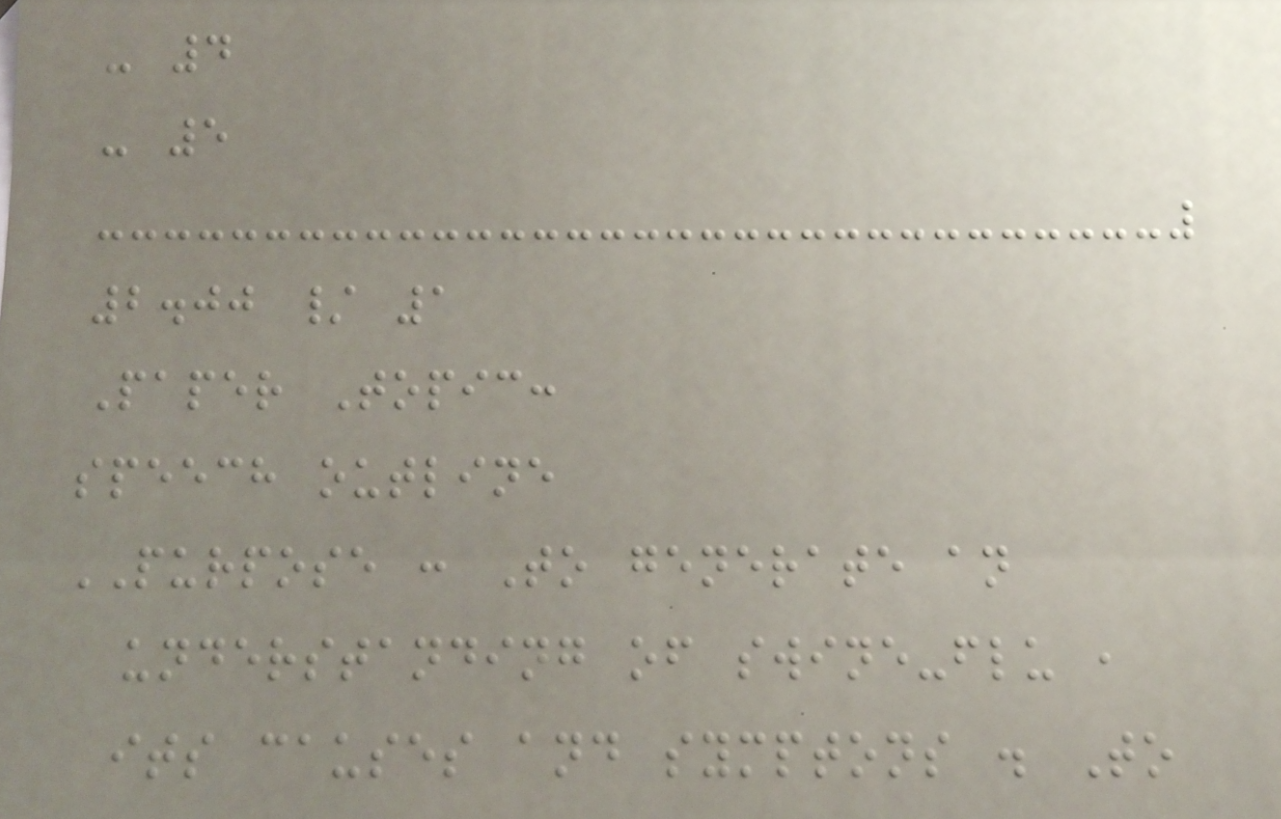- 4
- 5
2.00 / 1
Paper Topic:
speech outline
PURPOSE : To generate an
understanding of swine-flu ,
its causes and symptons . To
